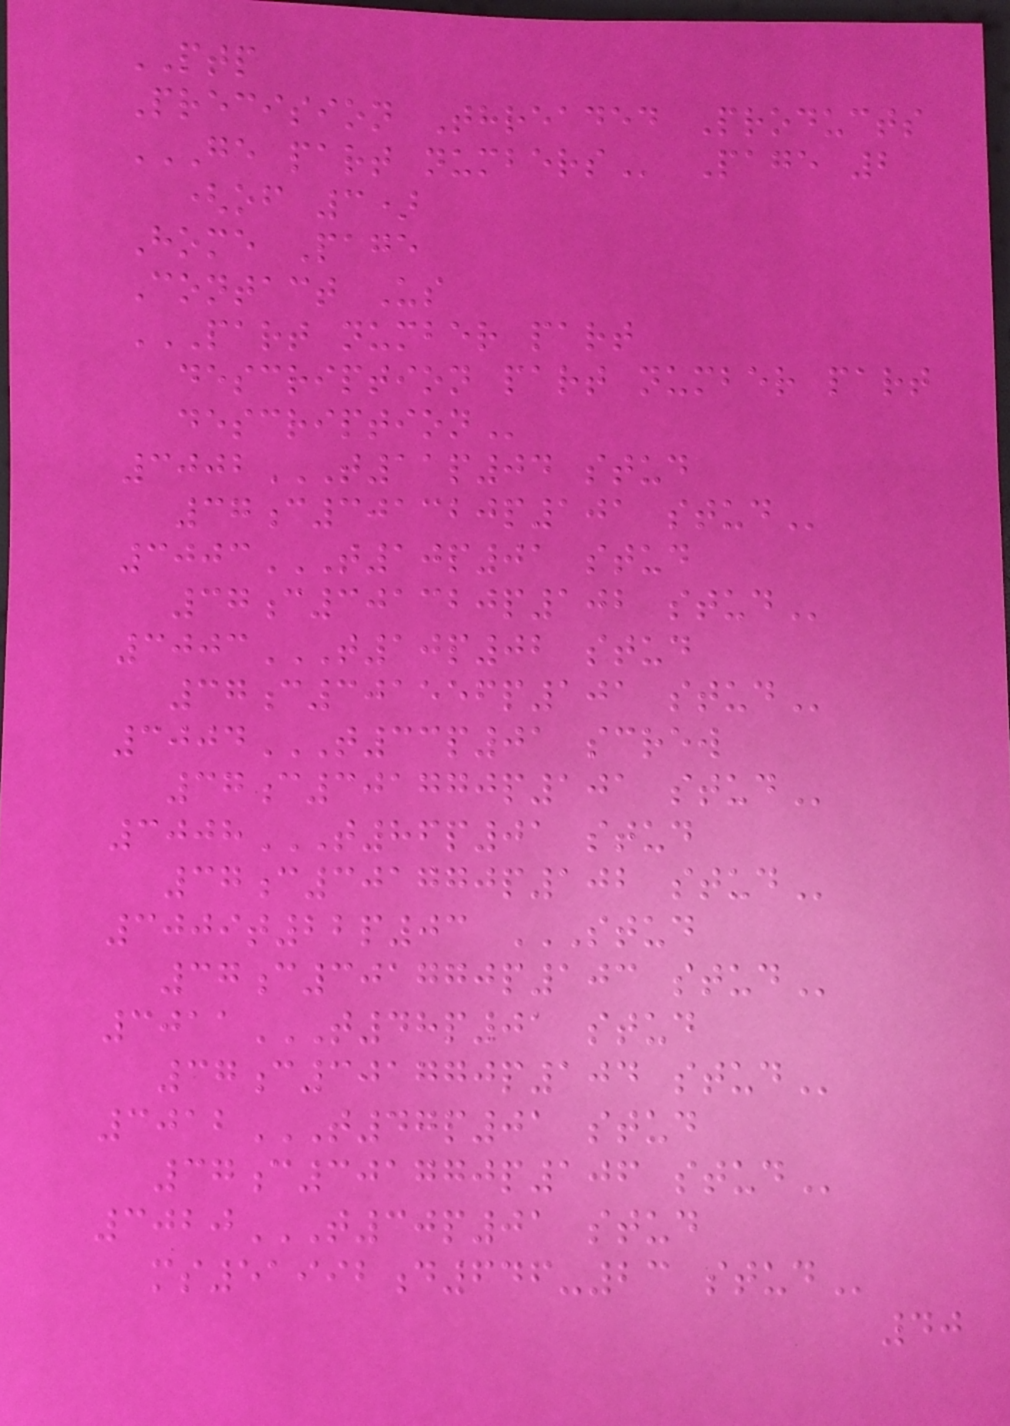PTP
Precision Threaded Products
GE PART NUMBERS Page 2
(of 3)
Home Page
Contact Us
PART NUMBER PART
DESCRIPTION PART NUMBER PART
DESCRIPTION
3002T11P04 STUD
37C301320P101 STUD
3003T10P01 STUD
37C301320P102 STUD
3003T10P02 STUD
37C301556P101 STUD
3004T33P01 SCREW
37C301770P101 STUD
3008T86P01 STUD
37C301770P102 STUD
3009t22p03 STUD
37C301770P103 STUD
3011T48P01 STUD
37C301770P104 STUD
3012T47P01 STUD
37C301770P106 STUD
3020T30P01 STUD
MS51992D646-23 STUD
40
